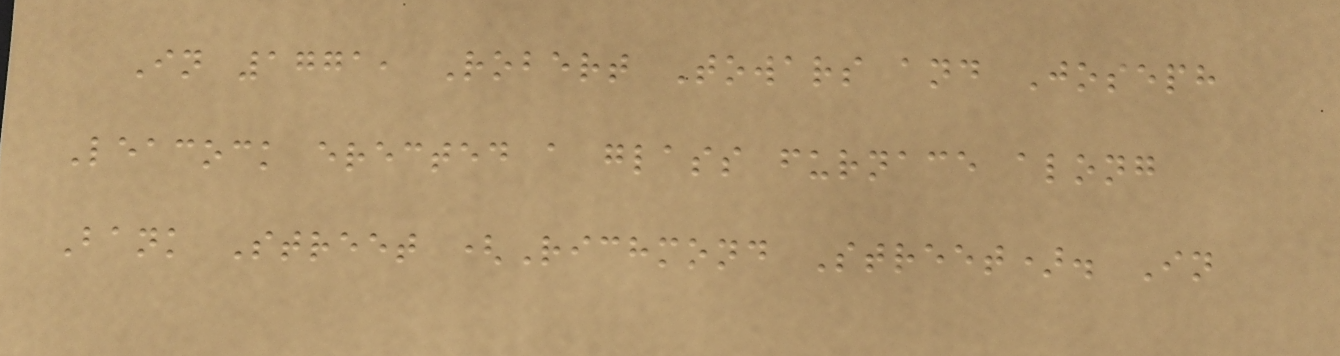In 1771, Robert Towars and Joseph
Leacock erected a glass furnace along
Bank Street (Richmond Street). In
